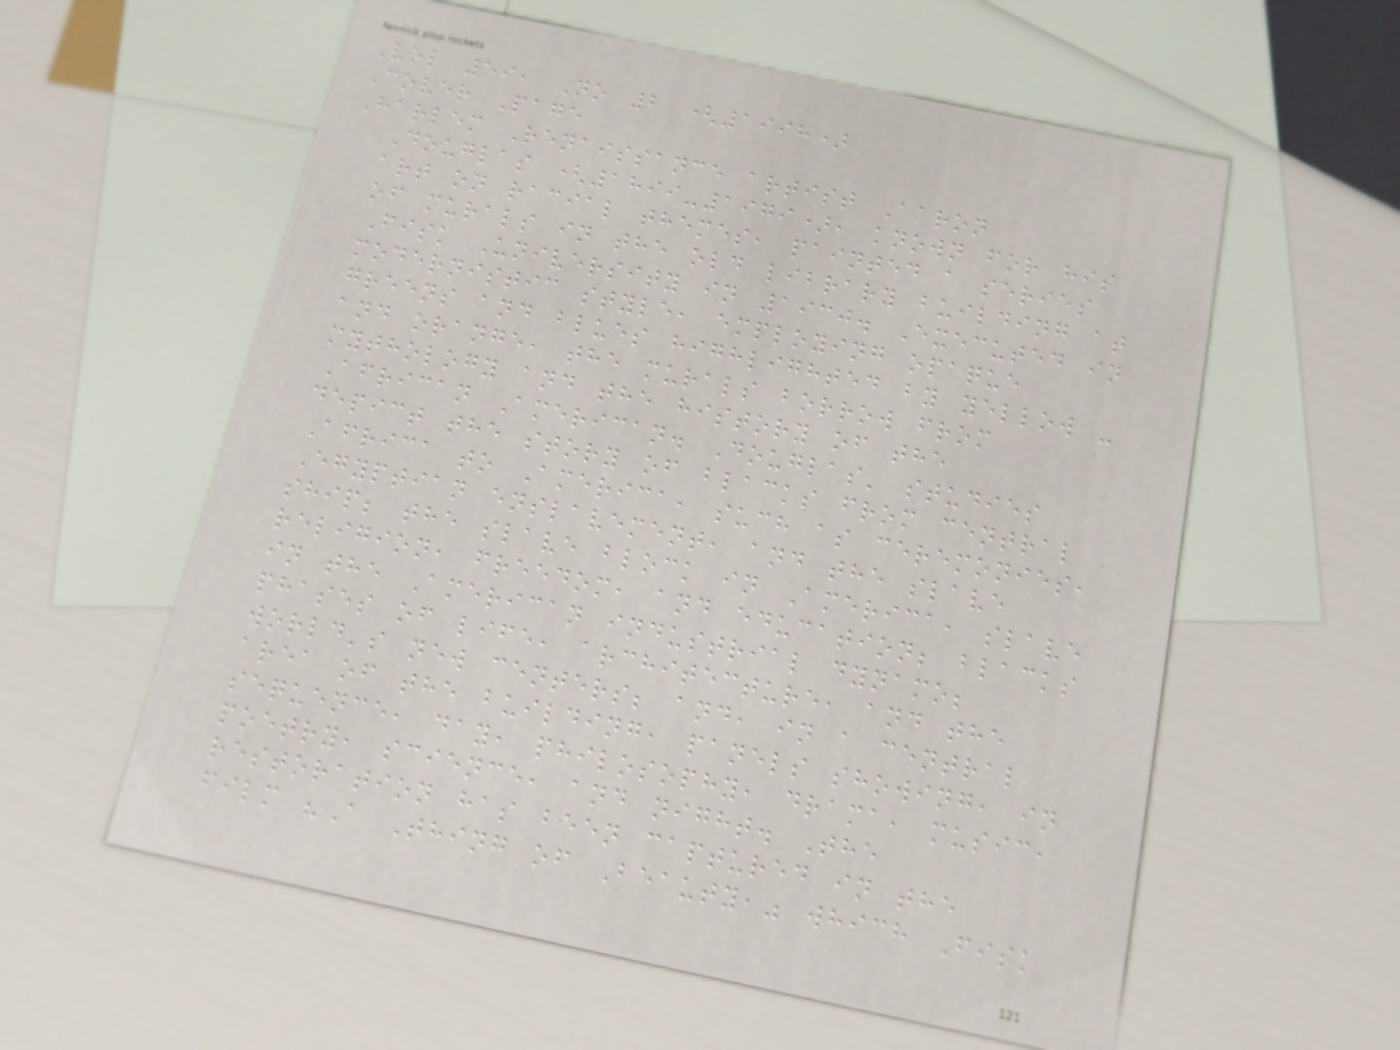Vol 59, No 2 (1998)
Cover Page
Harlem Renaissance artist Aaron
Douglas (1899-1979), known for his
art on racial themes, painted a series
of murals in the old library building at
Fisk University in 1930. Executed in
modernistic style, employing opaque
greens and blues highlighted by yellow -
and orange, the murals borrow from
mythology and the history of the
African American. Douglas' studies
depict the story of blacks from central
Africa to America, such as ceremonies,
Egyptian enslavement, and the slave
ship; the slave block in America, slave
religion, freedom, and education; blacks
in the American industrial dynamo;
phases of life, architecture, and the
world's new centers; and, in a central
area of the building, panels showing, in
sequence, day, philosophy, drama, music,
poetry, science, and night. The
restoration has been captured in the
film "A Thing of Beauty," which Fisk
